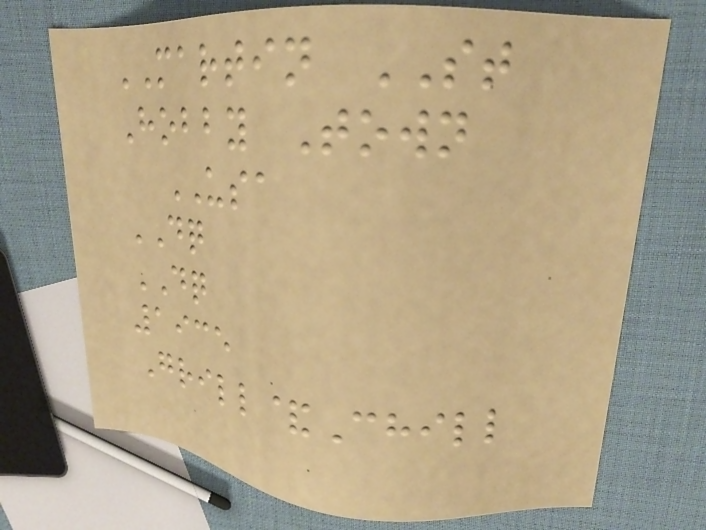MARTIN ST
Hobby Town
USA
DQ
DQ
1935
Grill&Chill
